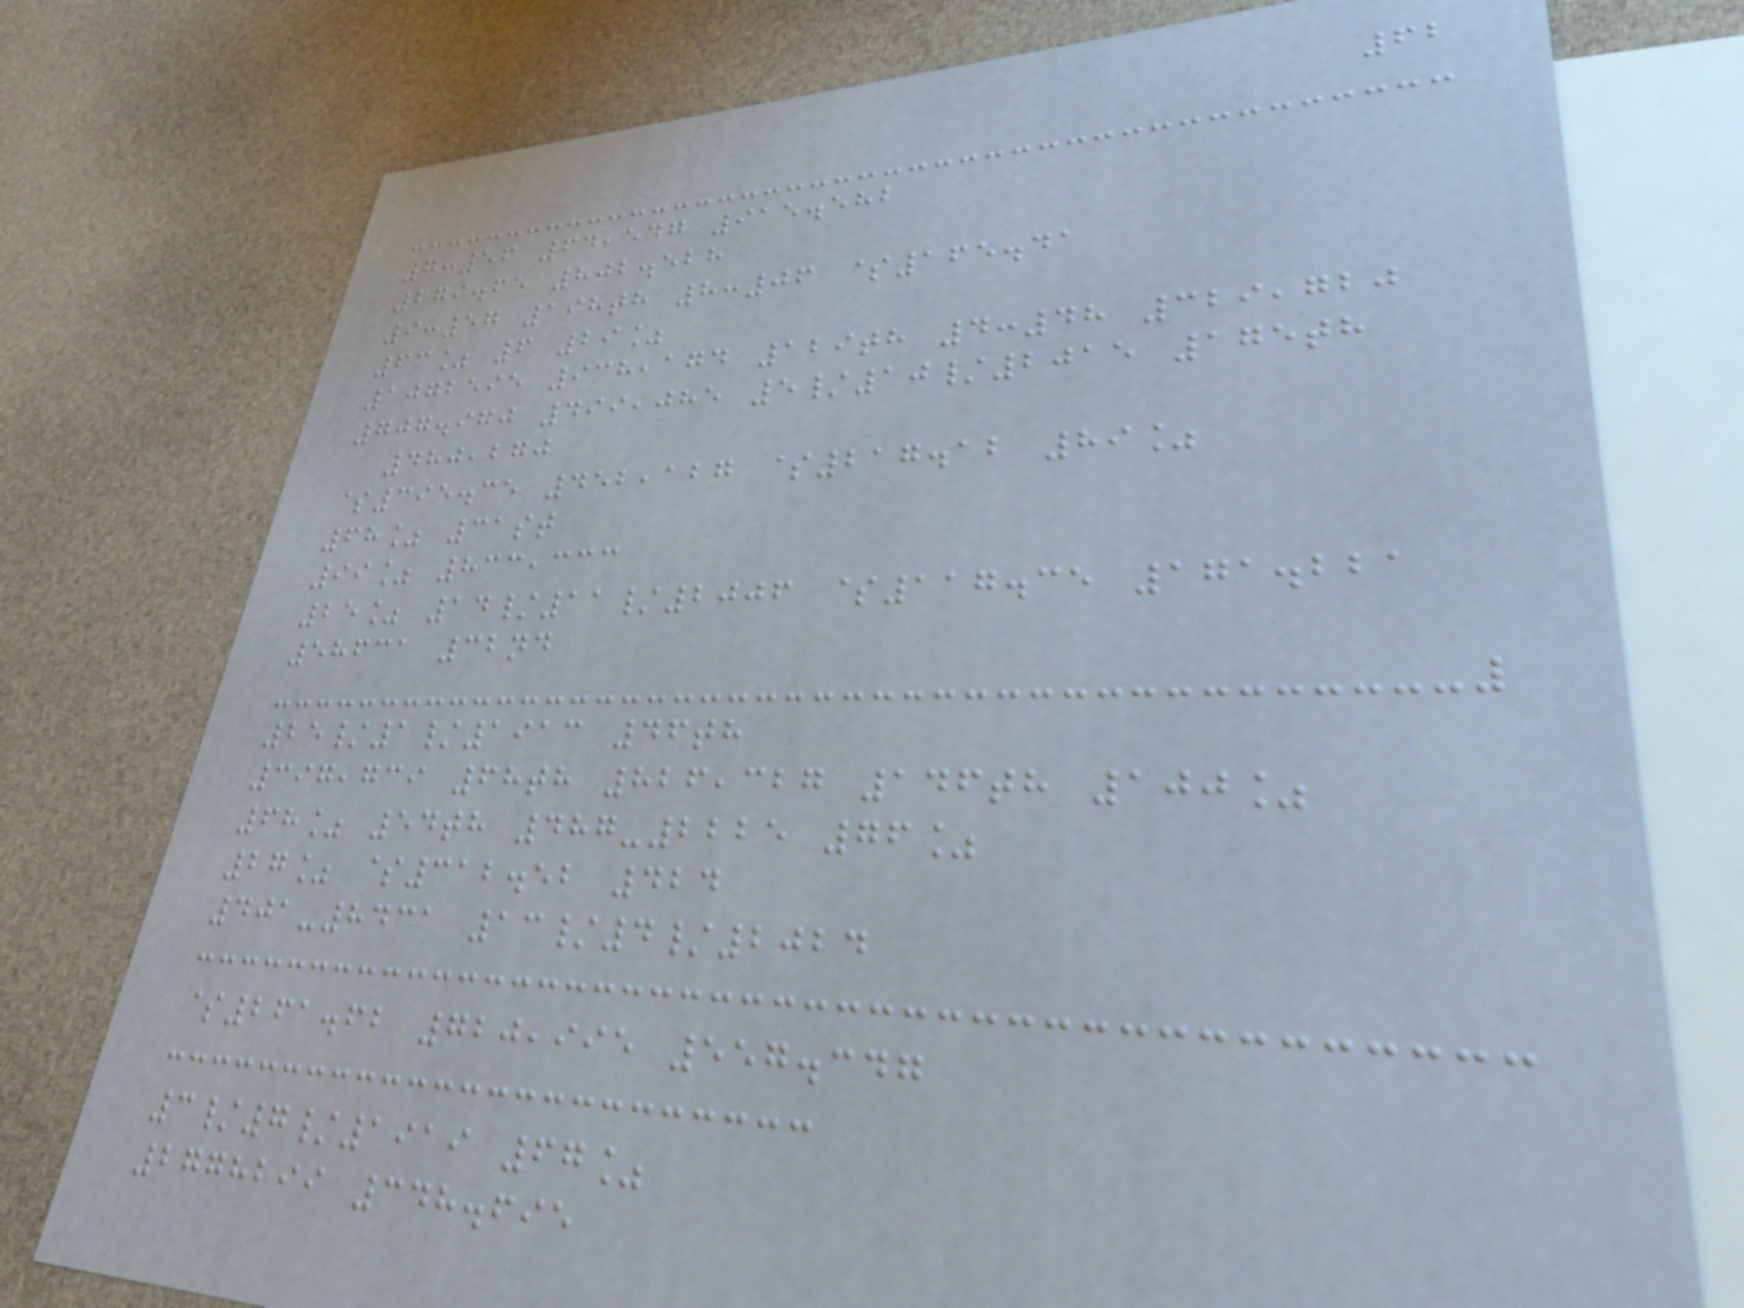62
7:56 64,547 915.582
279.65 802.528
9:57 198th 8:06 $165.41
63% 6 29%
1072595 938,174 129th 4:48 329,720
707.970 499,085 5/10/2015 175th
480,270
$395.35 452,127 $217.12 89%
68% 31st
99% 833,333
25% 14/11/2006 $117.35 171.221
58631 32nd
25/1/1913 46th
397,739 68th 826,327 146th 100%
68% 54th 487-2225 76%
27% $312.52 424
401-8431 13/4/2024
$261.62 720,995 557.347
3/7/1919 67%
2778299 348.695
